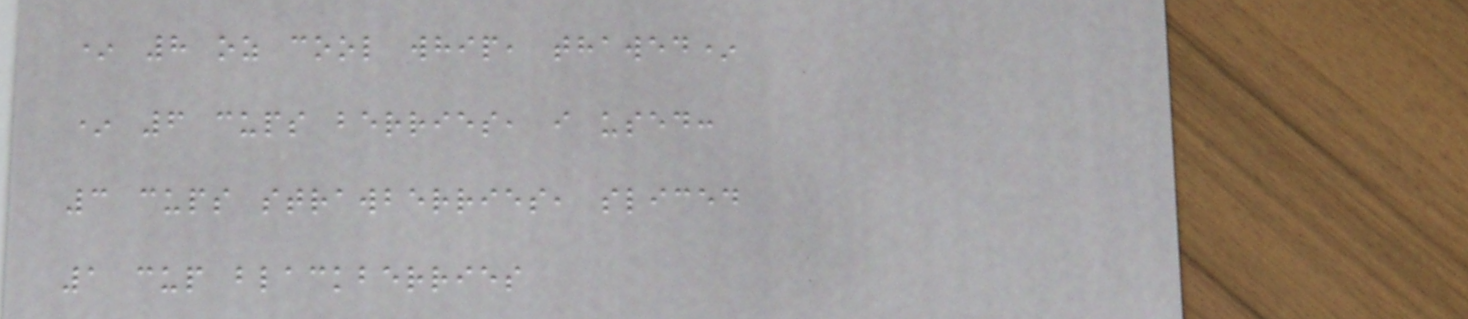* 8 oz cool whip, thawed*
* 6 cups berries, i used:
3 cups strawberries, sliced
1 cup blackberries
